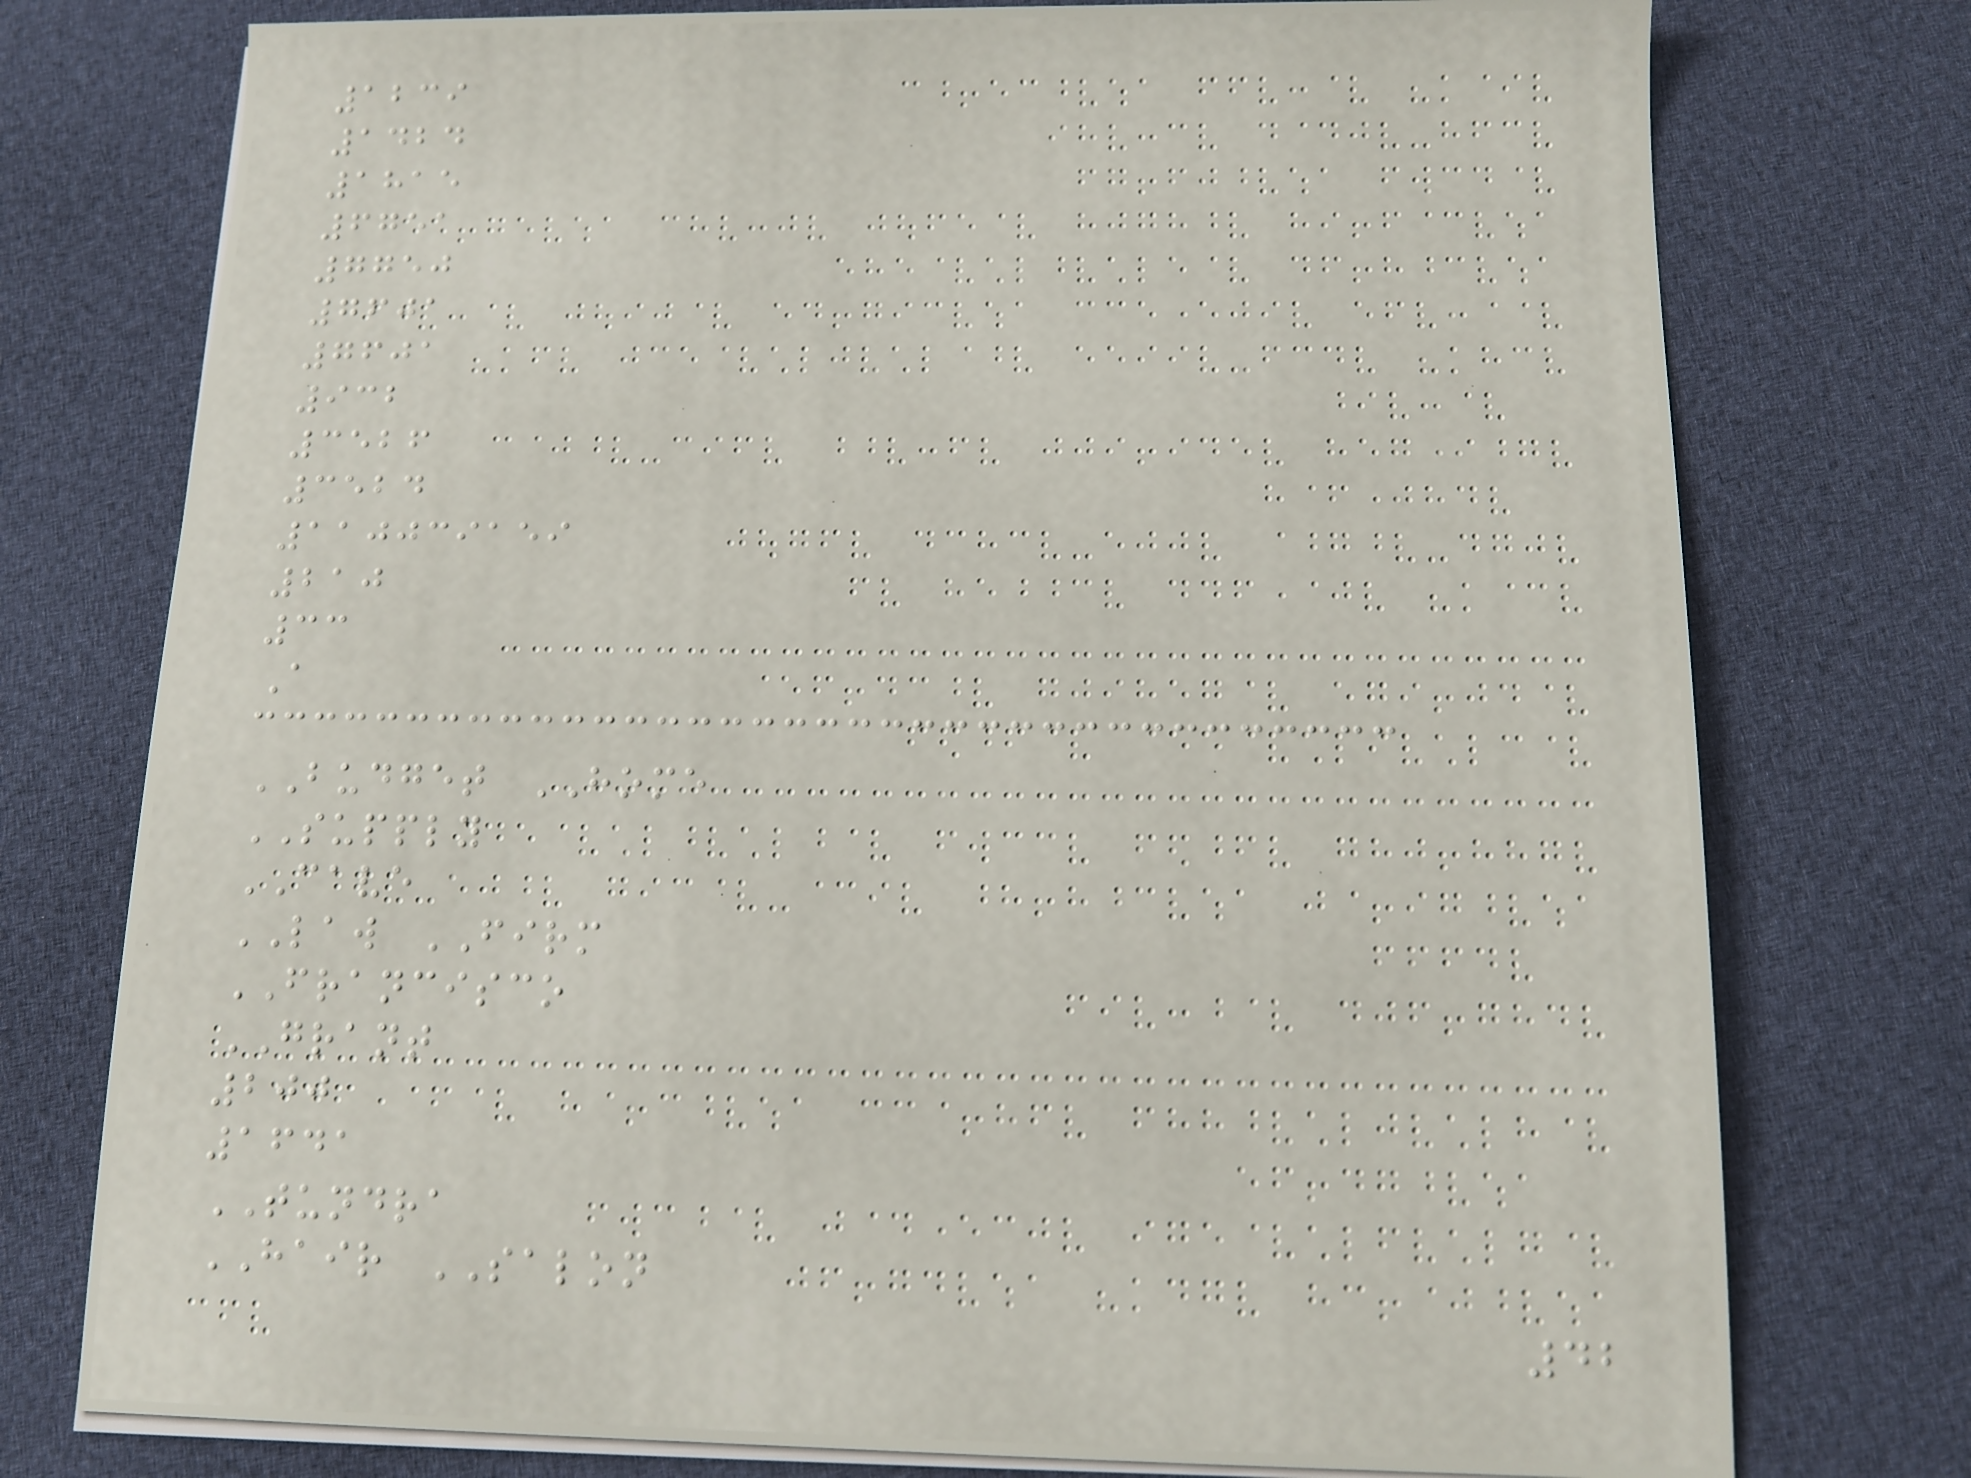1239
1424
1815
6751
7750
7601
7601
932
3526
3524
110039159
210
33
A
BUDGET HOME
SUPPLY
CAVE
LAW FIRM
FRANCISCO
GRANT
200
1641
TUNDRA
HAIR SALON
42
